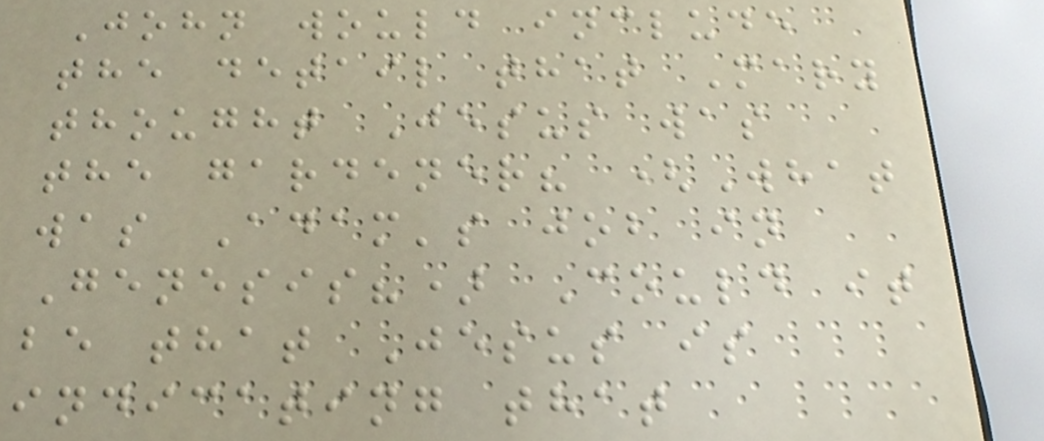John would include
the detail that Mary
thought Jesus was
the gardener? (What
was Adam's job in
Genesis?) Could it
be that Jesus is
indicating that
